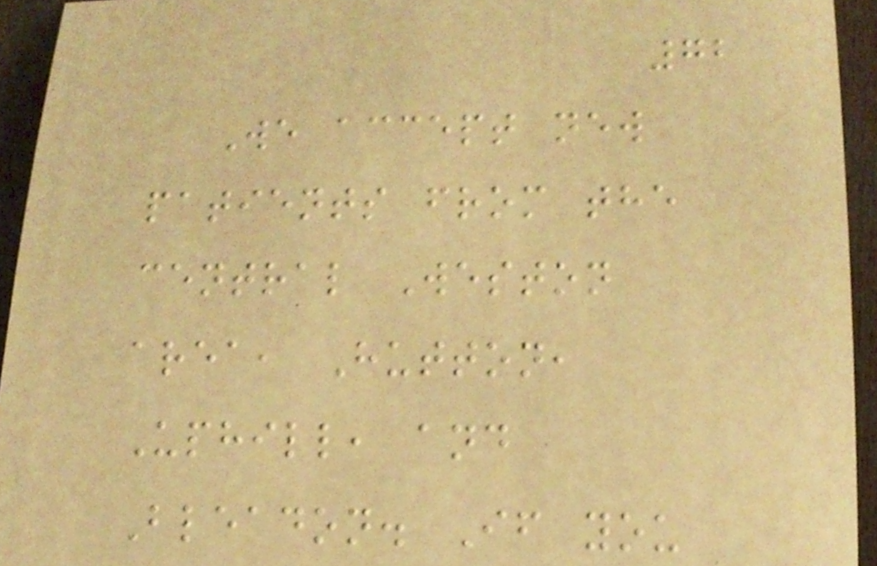72
We accept new
patients from the
central Weston
area, Hutton,
Uphill, and
Bleadon. If you
